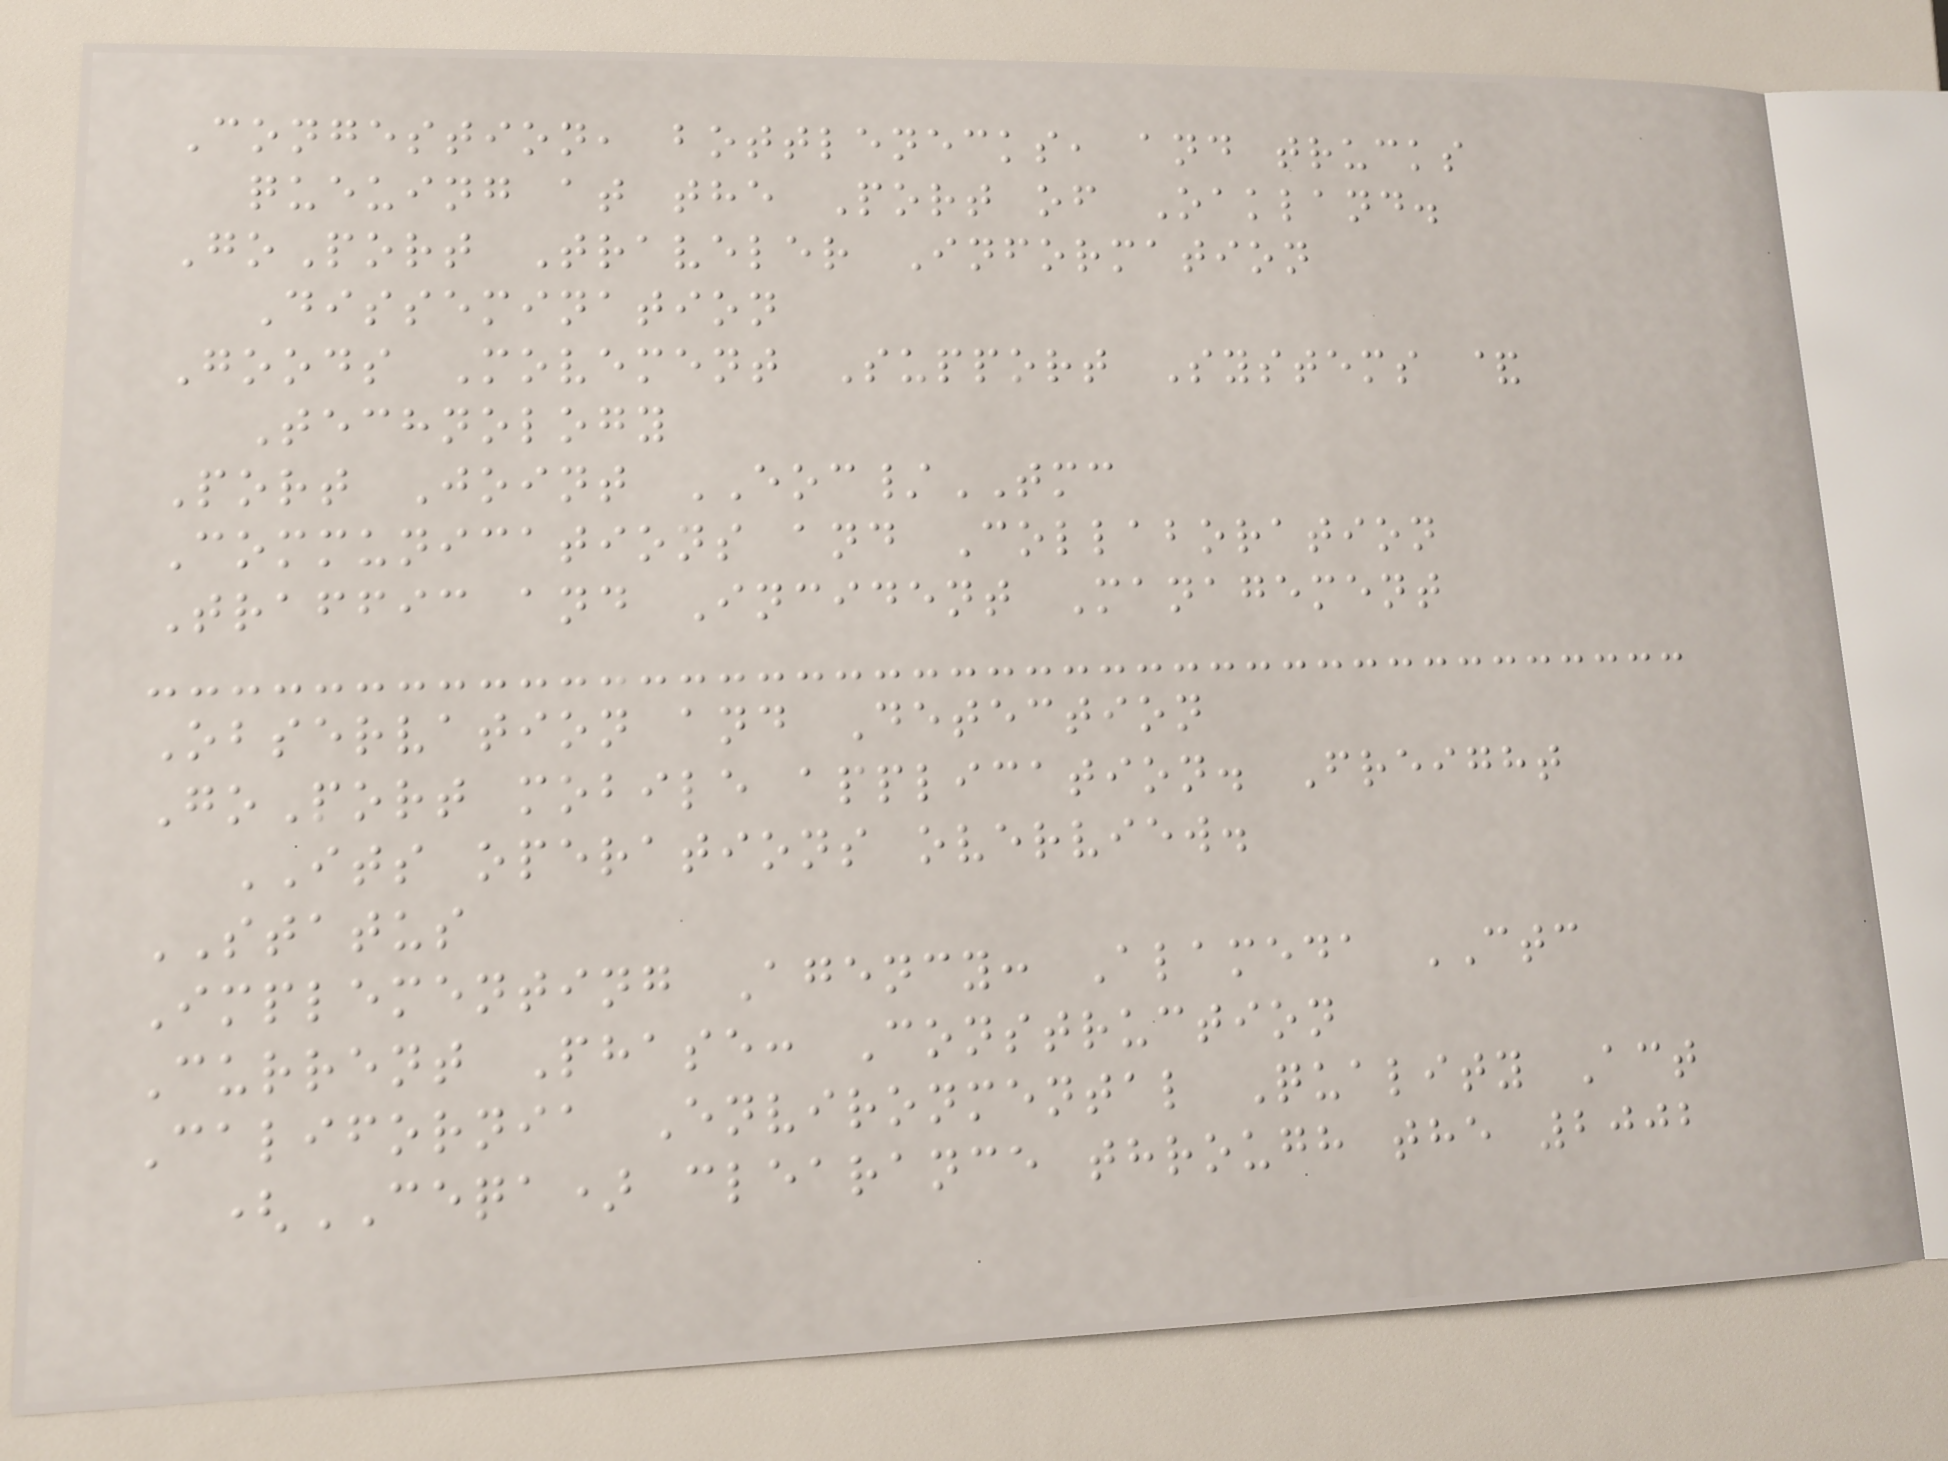Congestion, bottlenecks, and trucks
queuing at the Port of Oakland.
GoPort Traveler Information
Dissemination
Goods Movement Support Systems &
Technology
Port Joint EOC/TMC
Communications and Collaboration
Traffic and Incident Management
Observation and Detection
GoPort mobile application. Freight
ITS operations overview.
STATUS
Implementing Agency: Alameda CTC
Current Phase: Construction
California Environmental Quality Act
(CEQA) clearance through the 2002
